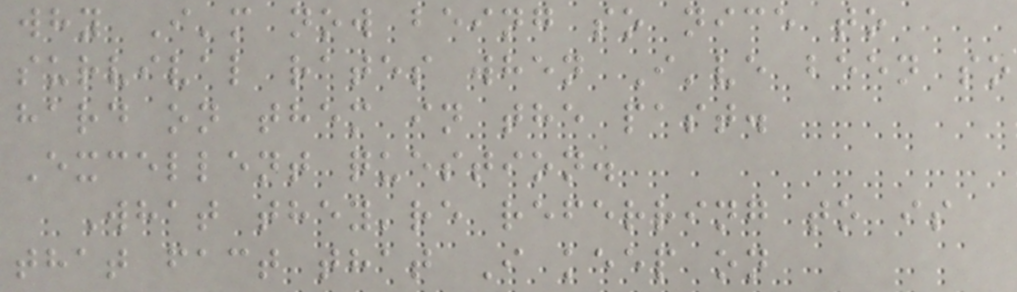why I'm now being so nice to
survival rates when I've been so
hard on them in the past.
Excellent question.
What they're referring to is
that fact that I keep on
